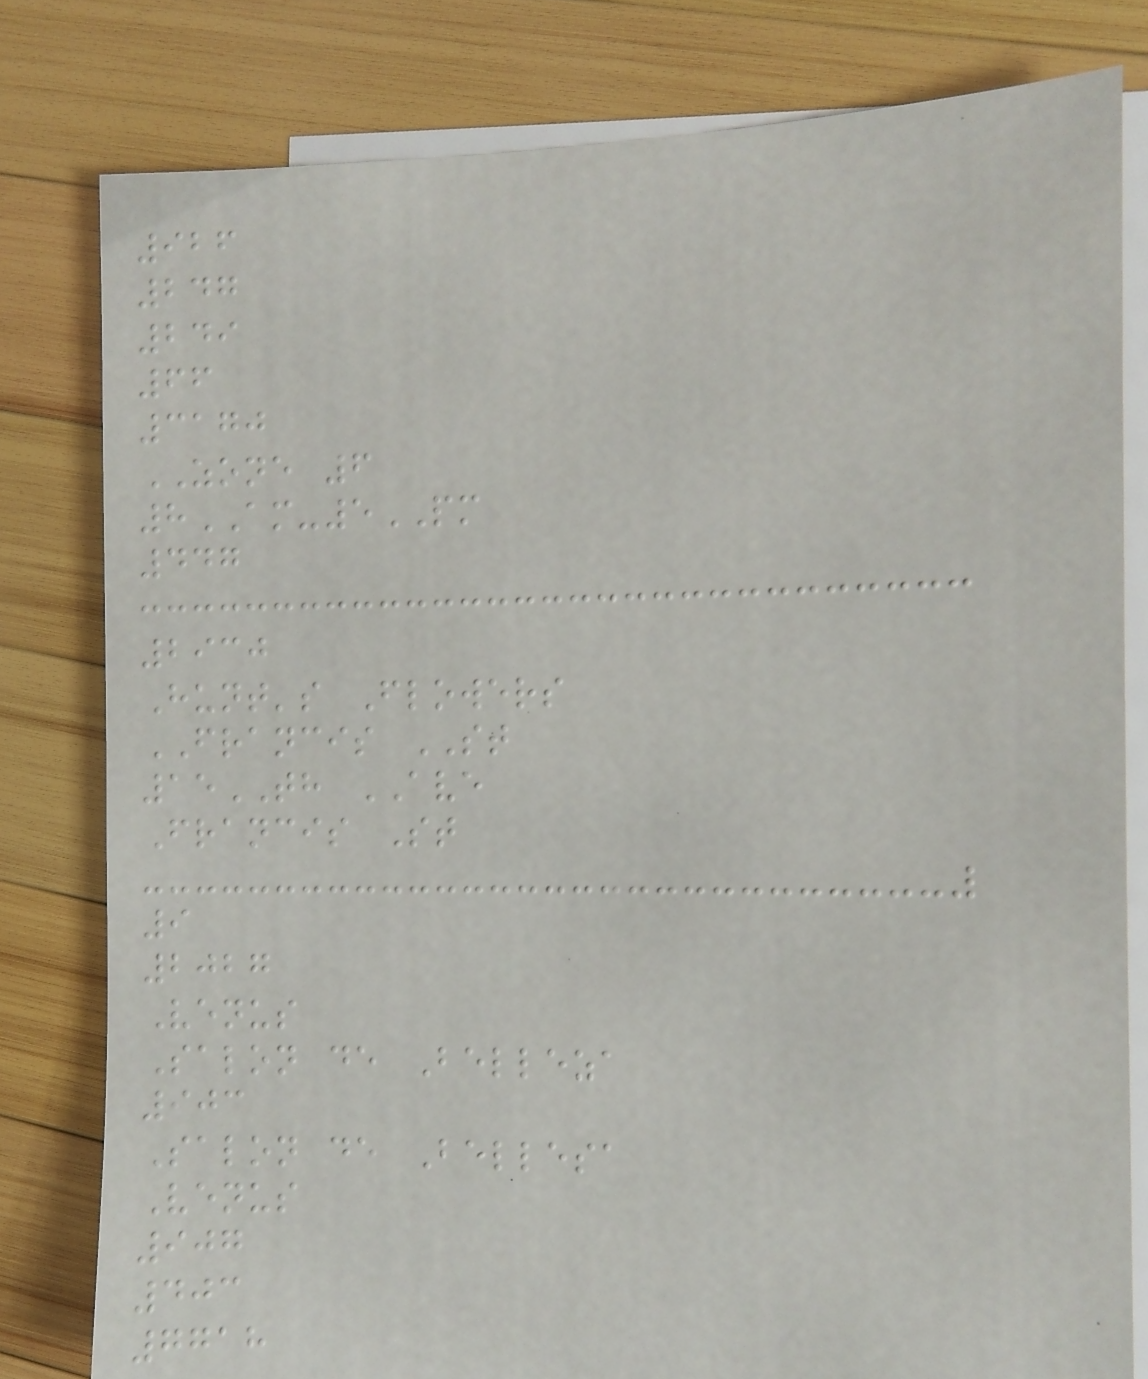926
247
249
66
3170
ZONE 6
8AM-5PM
447
2930
Hunt's Flowers
FRANCIS ST
15TH AVE
Francis St
9
2027
Venus
Salon de Belleza
903
Salon de Bellesa
Venus
907
403
7718
